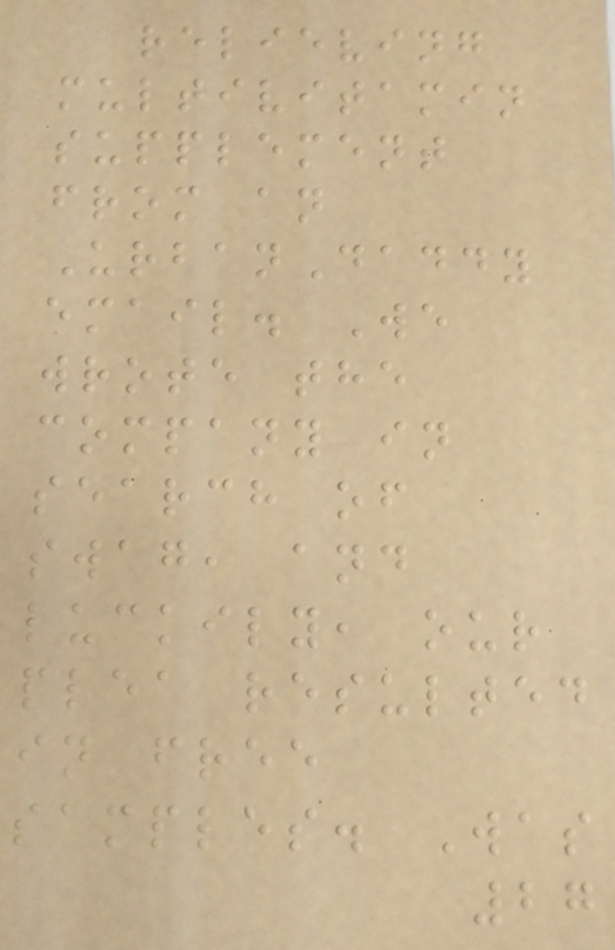relieving
multivitamin
supplement
from an
UrbanDaddy
email. We
wrote the
company in
search of
swag, and
luckily, our
plea resulted
in free
samples. Was
27
